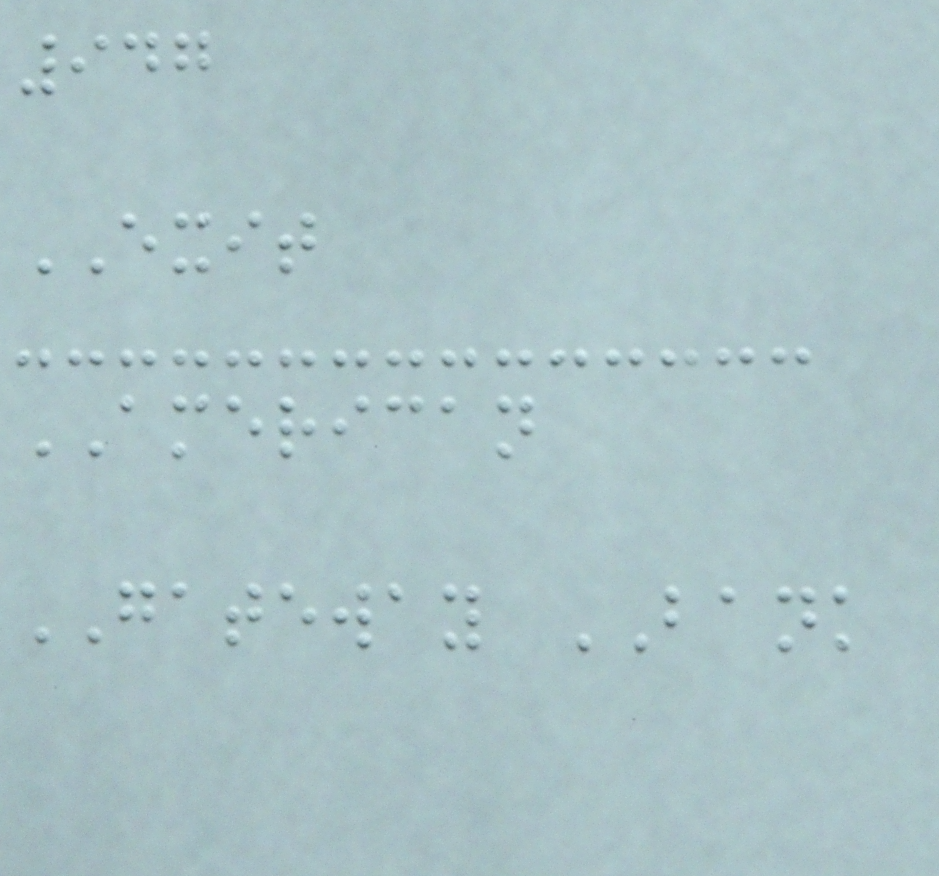947
EXIT
AMERICAN
GATEWAY BANK
